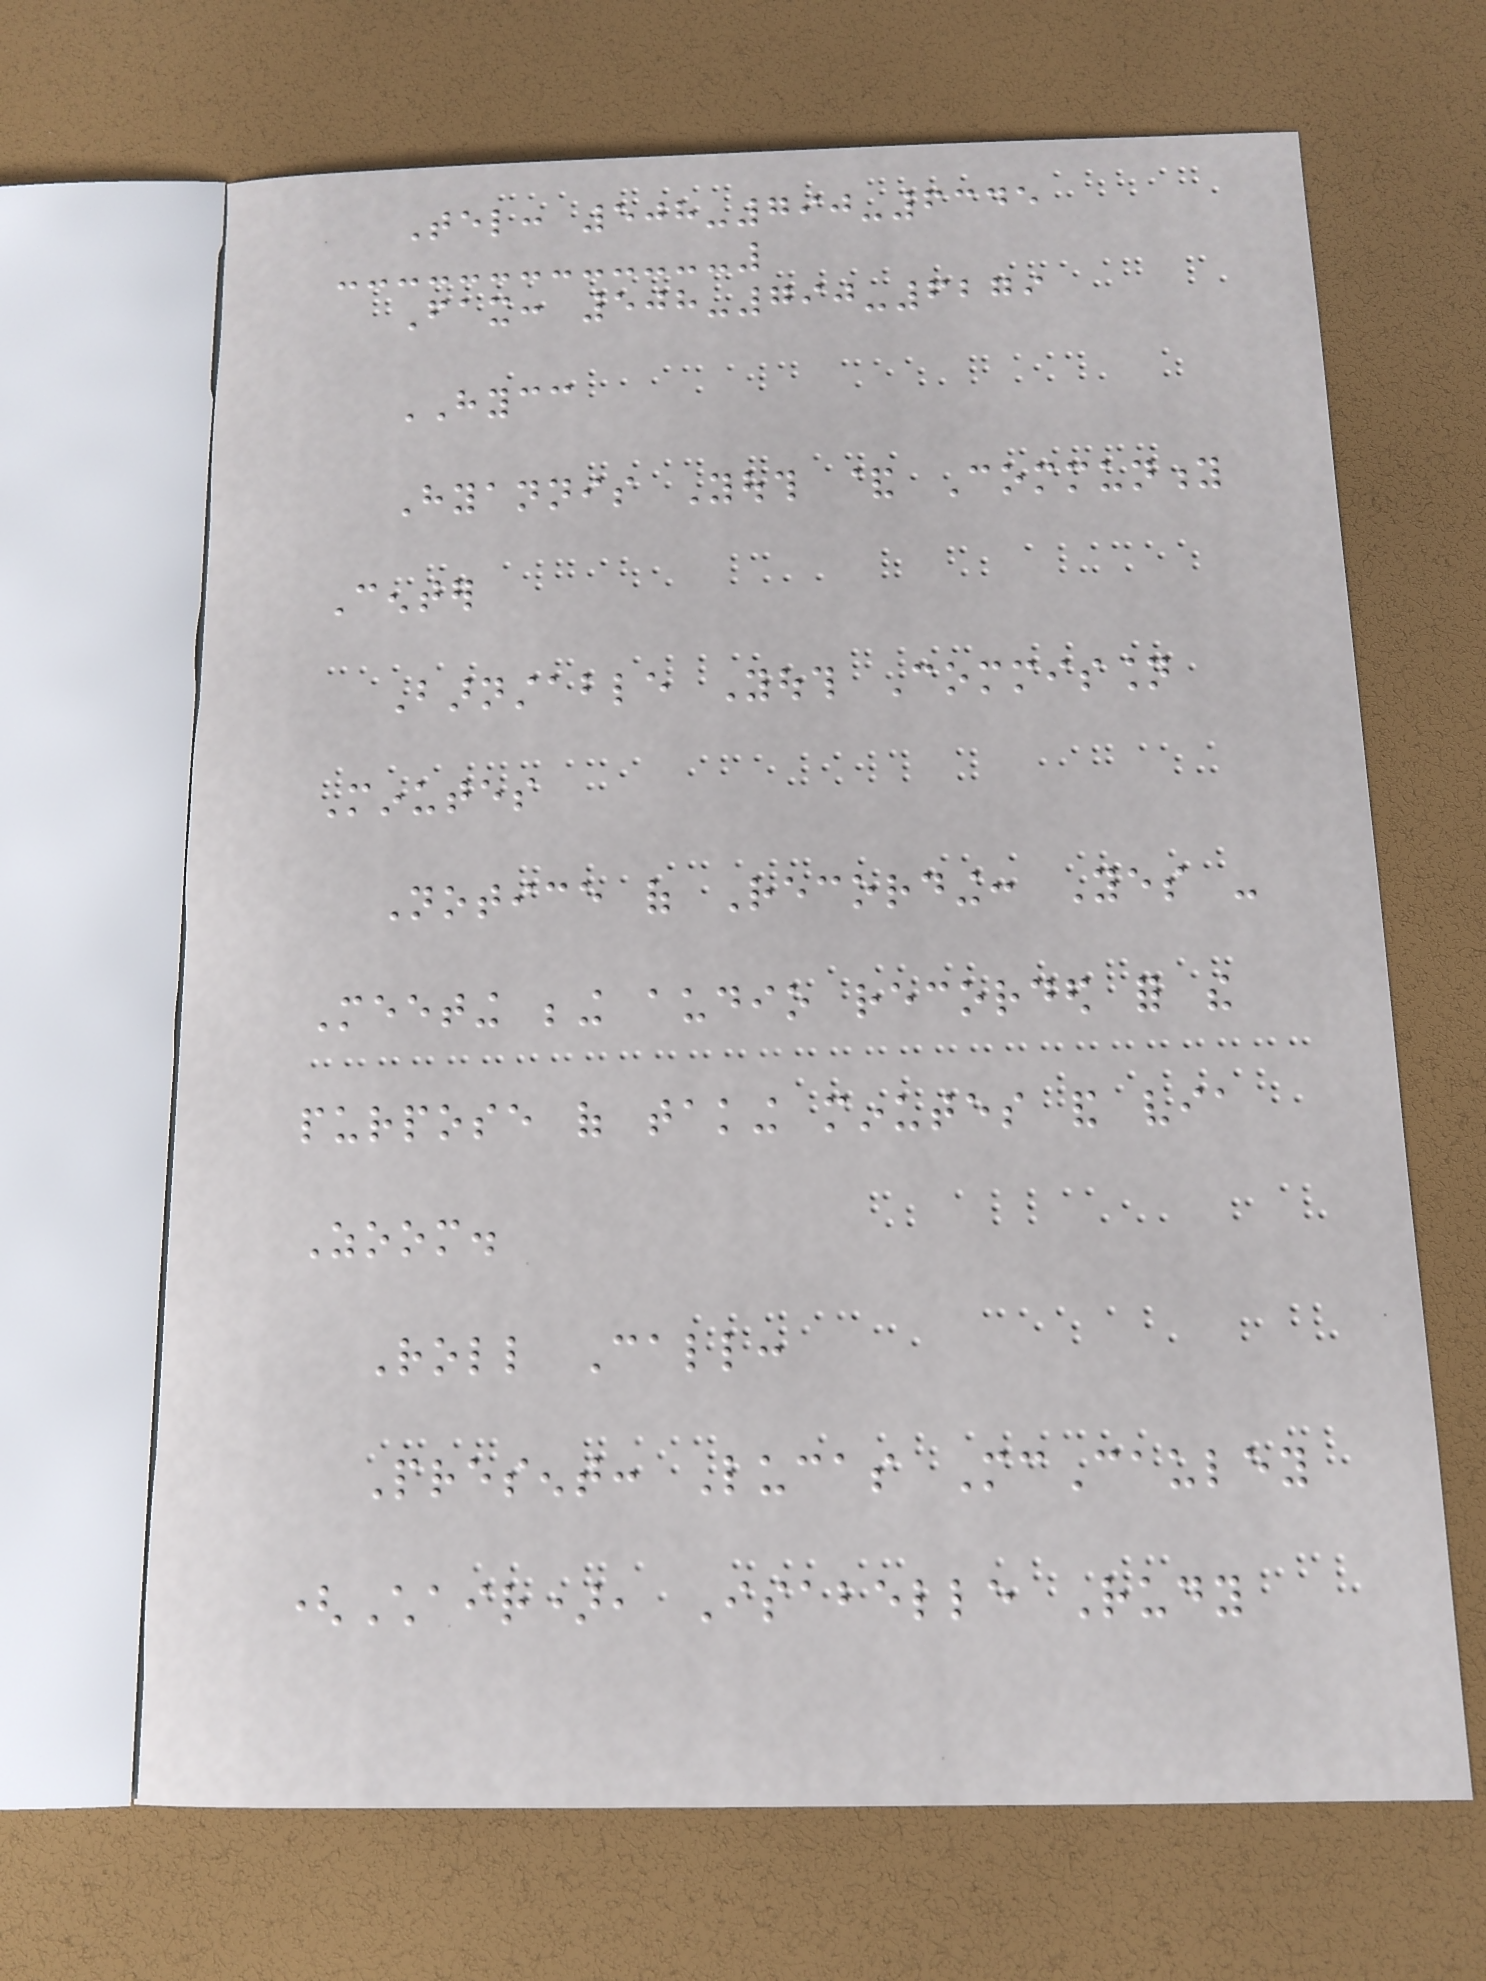Tel: 508-790-6345
Fax: 508-790-6279
HYCC
Hyannis Youth & Community
Center
Barnstable Youth Commission
Minutes
Notice of Recording: Yes -
Meeting being audio recorded for the
purpose of taking minutes and via
Zoom.
Roll Call:
Present: Lucas McCauley
(Chair), Isabelle Rudy
